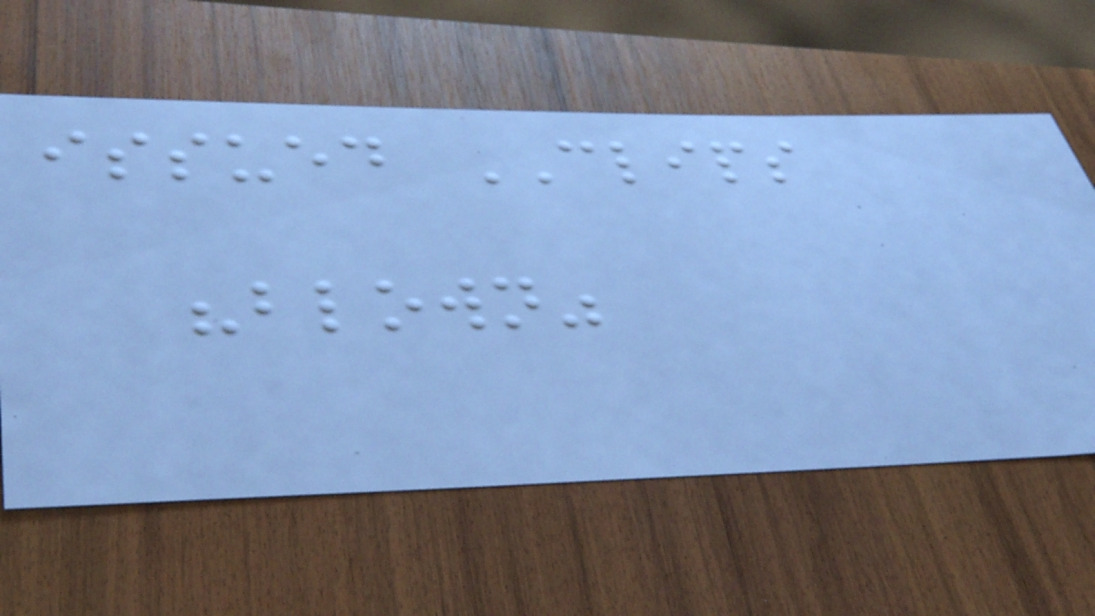issued CLIPS
"blown"
